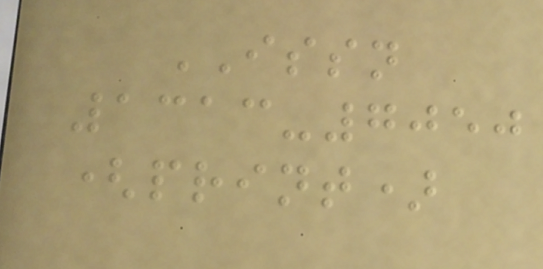ISSN
1313-7050
(print)
